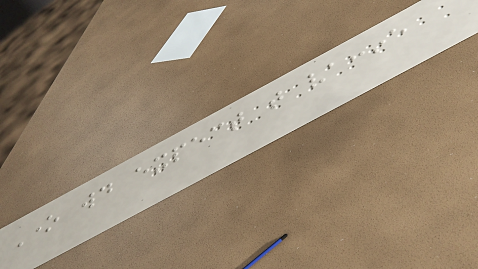One would expect that vaccine
